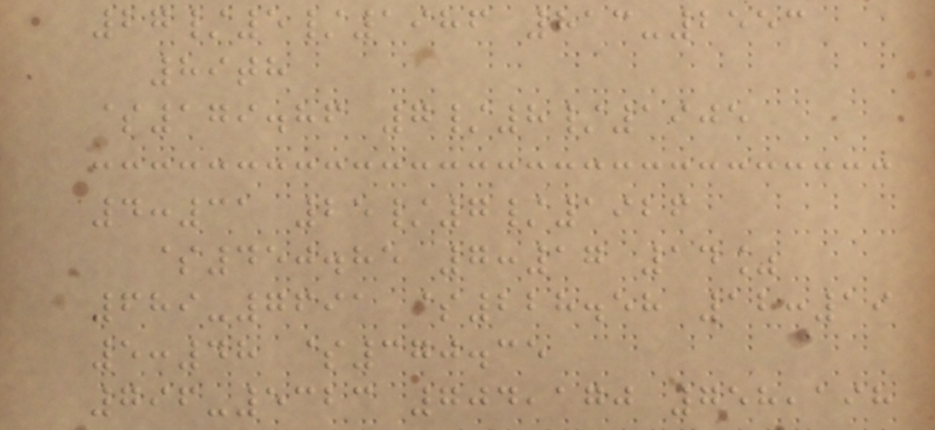27/5/1986 813-2553
89th
$179.86 7/8/1905
4:31 25/7/1926
$450.85 7:17 14%
689-7691 $228.58 12:19
5:48 $370.35
796-5323 704,170 758,198
